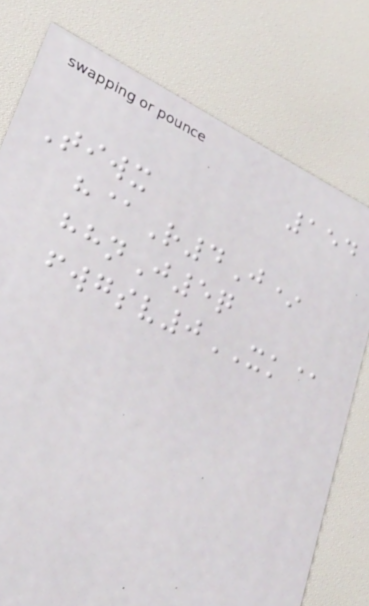154
Tiwx
h@R4J*
hhnJ5q
fwgsv0XK@
